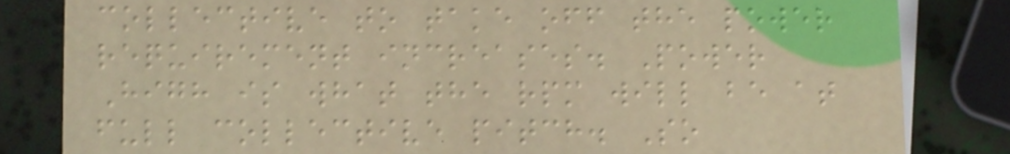collective to take off the power
requirement increases. Power
High is what the rpm will be at
full collective pitch. So
